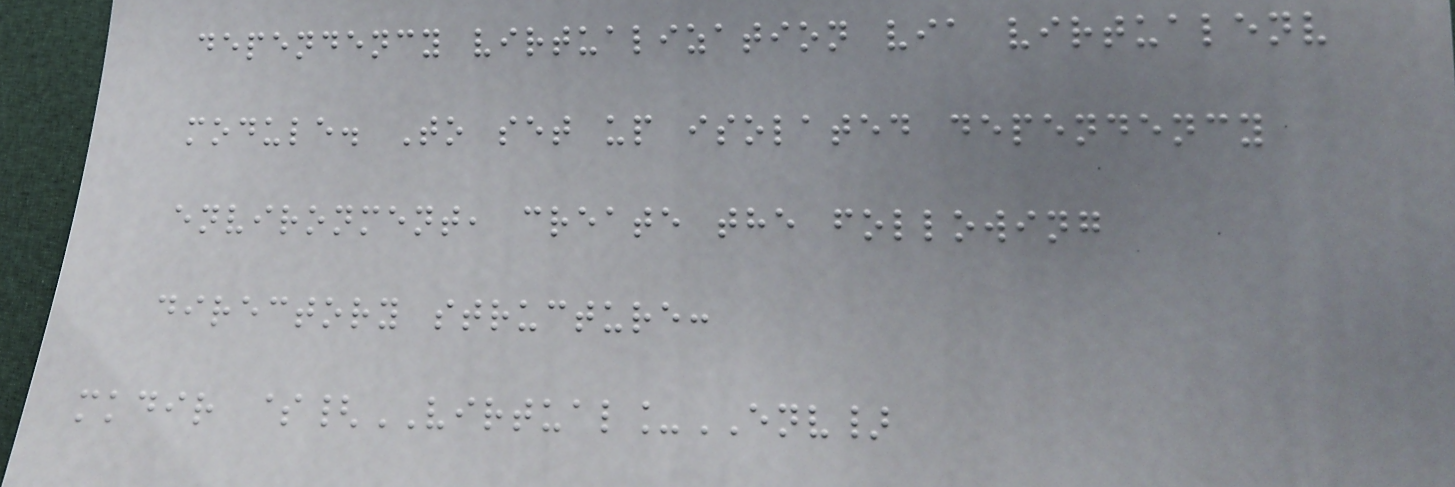dependency virtualization via virtualenv
module. To set up isolated dependency
environment, create the following
directory structure:
mkdir ${VIRTUAL_ENV}
